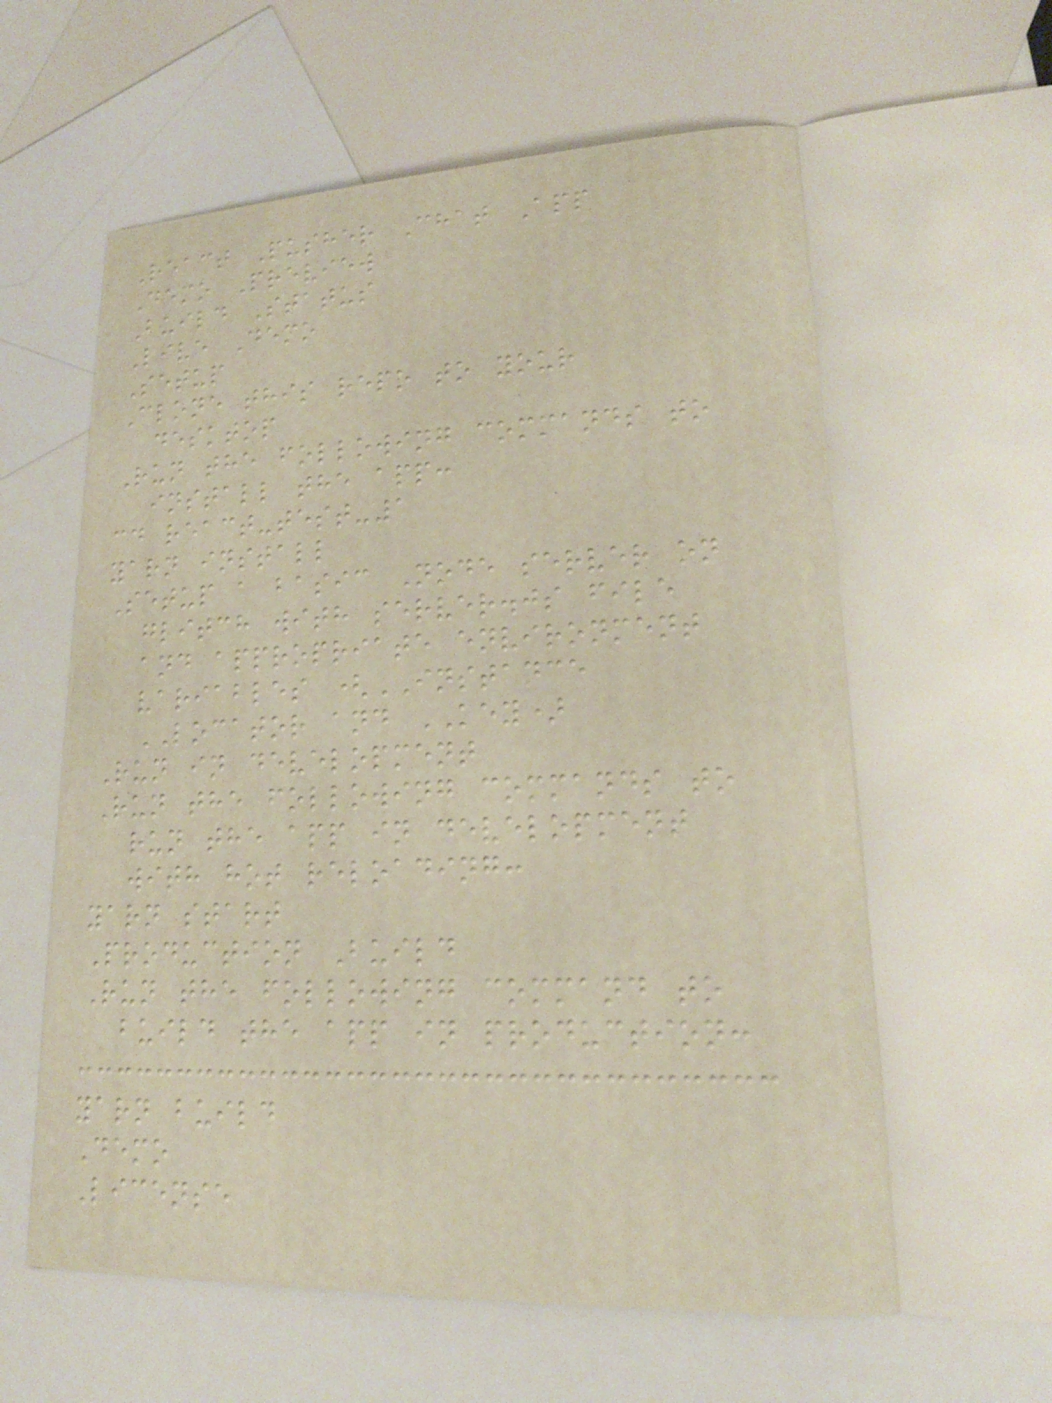React Pusher Chat App
Demo Preview
Build Status
Live Demo
Setup
Clone this repo to your
desktop
Run the following commands to
install the app:
cd react-test-1
yarn install
Setup a basic Node server on
glitch with server.js file
and appropriate environment
variables (INSTANCE
LOCATOR and KEY)
Run in development
Run the following commands to
run the app in development
with hot reloading:
yarn start
Production Build
Run the following command to
build the app in production:
yarn build
Demo
License
